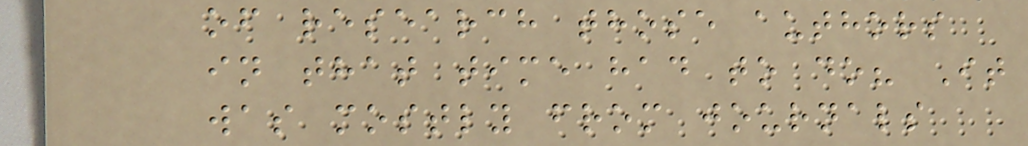of research those authors
in that time had to do? It
was mostly from journals
